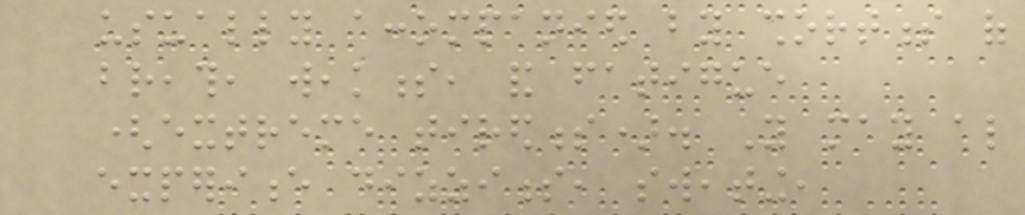usually accompanied by shortness of
breath, weakness, and fatigue
(extreme tiredness). You may also
experience dizziness, sweating,
